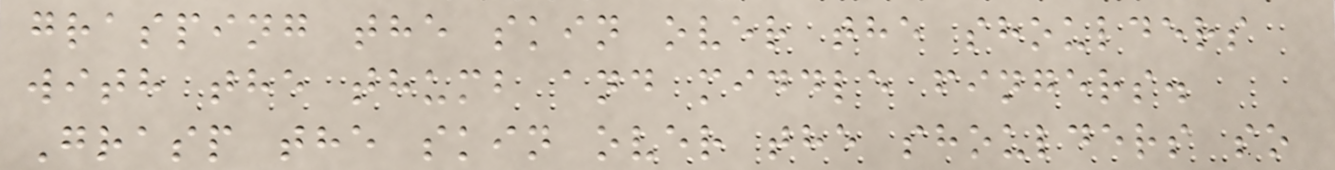grasping the skin over the shoulders
with the thumb and middle fingers.
Grasp the skin over the shoulders so
